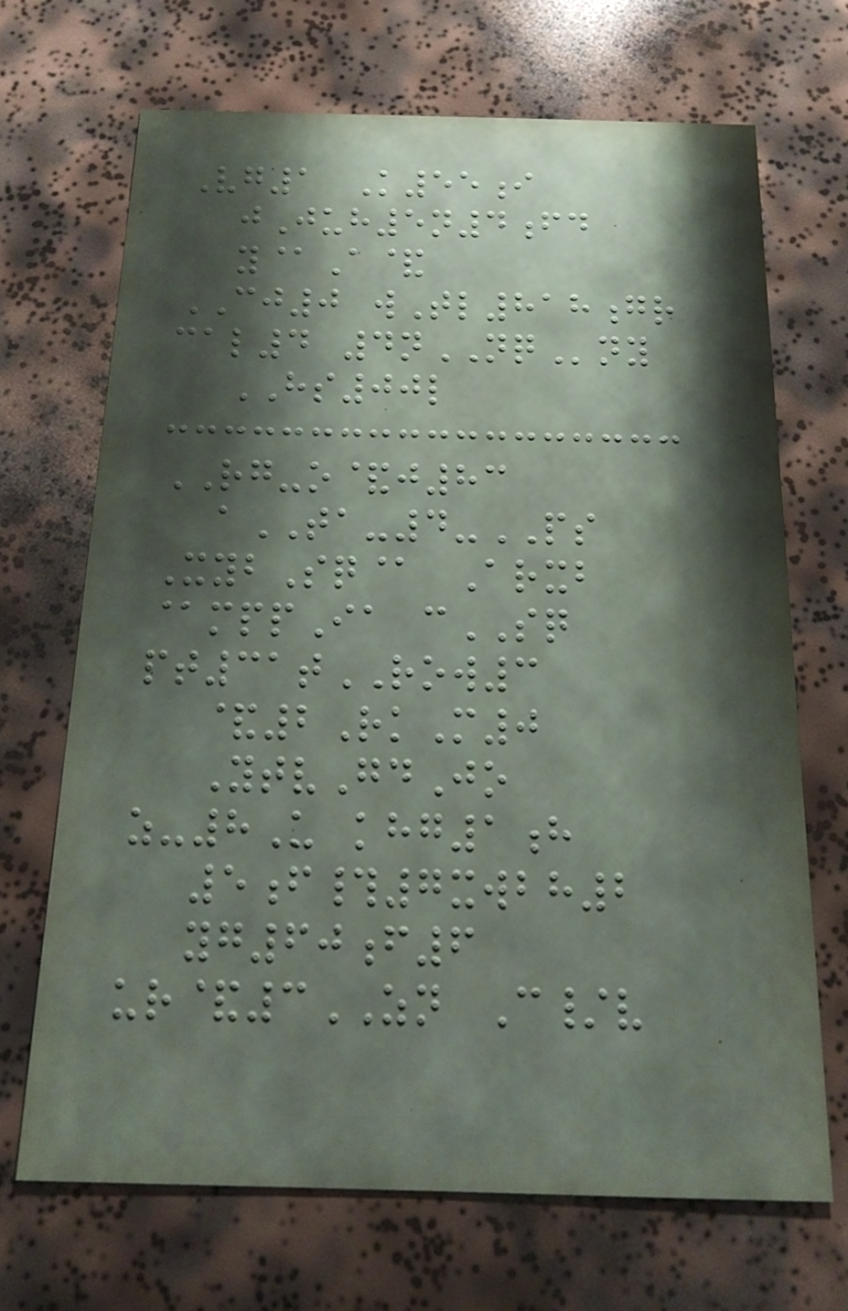Vg1 K55i
jJuh5n4fd
y@A&
CJ0 wTl818gr
cal4 4nNQny
HS00l
RG-o&j83
aTA-4-PS
XybSq@ Arxb
@mppIa cSQ
pt31tROW3
&2RkM0
YtvGdJo
z-8U khg1h
5f#7xwbh2
yg60f6
ur&3ZN C/v
